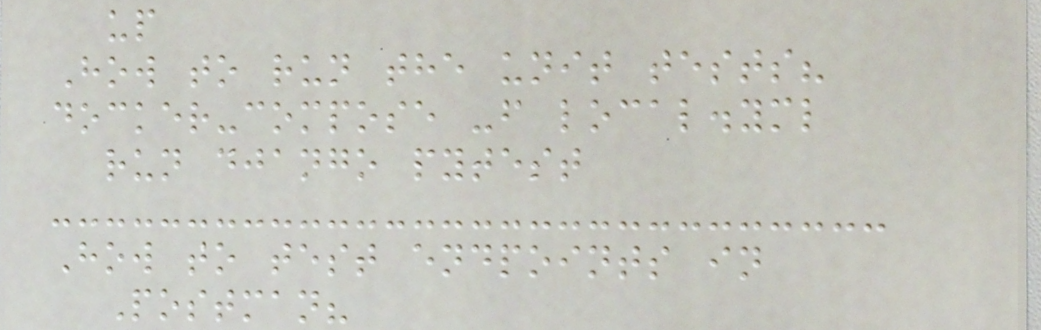up
How to run the unit tests?
docker-compose -f local.yml
run django pytest
How to test endpoints in
Postman?
